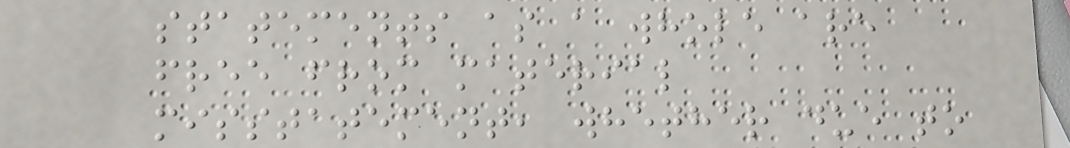statements as a whole are
free from material
misstatement, whether due to
